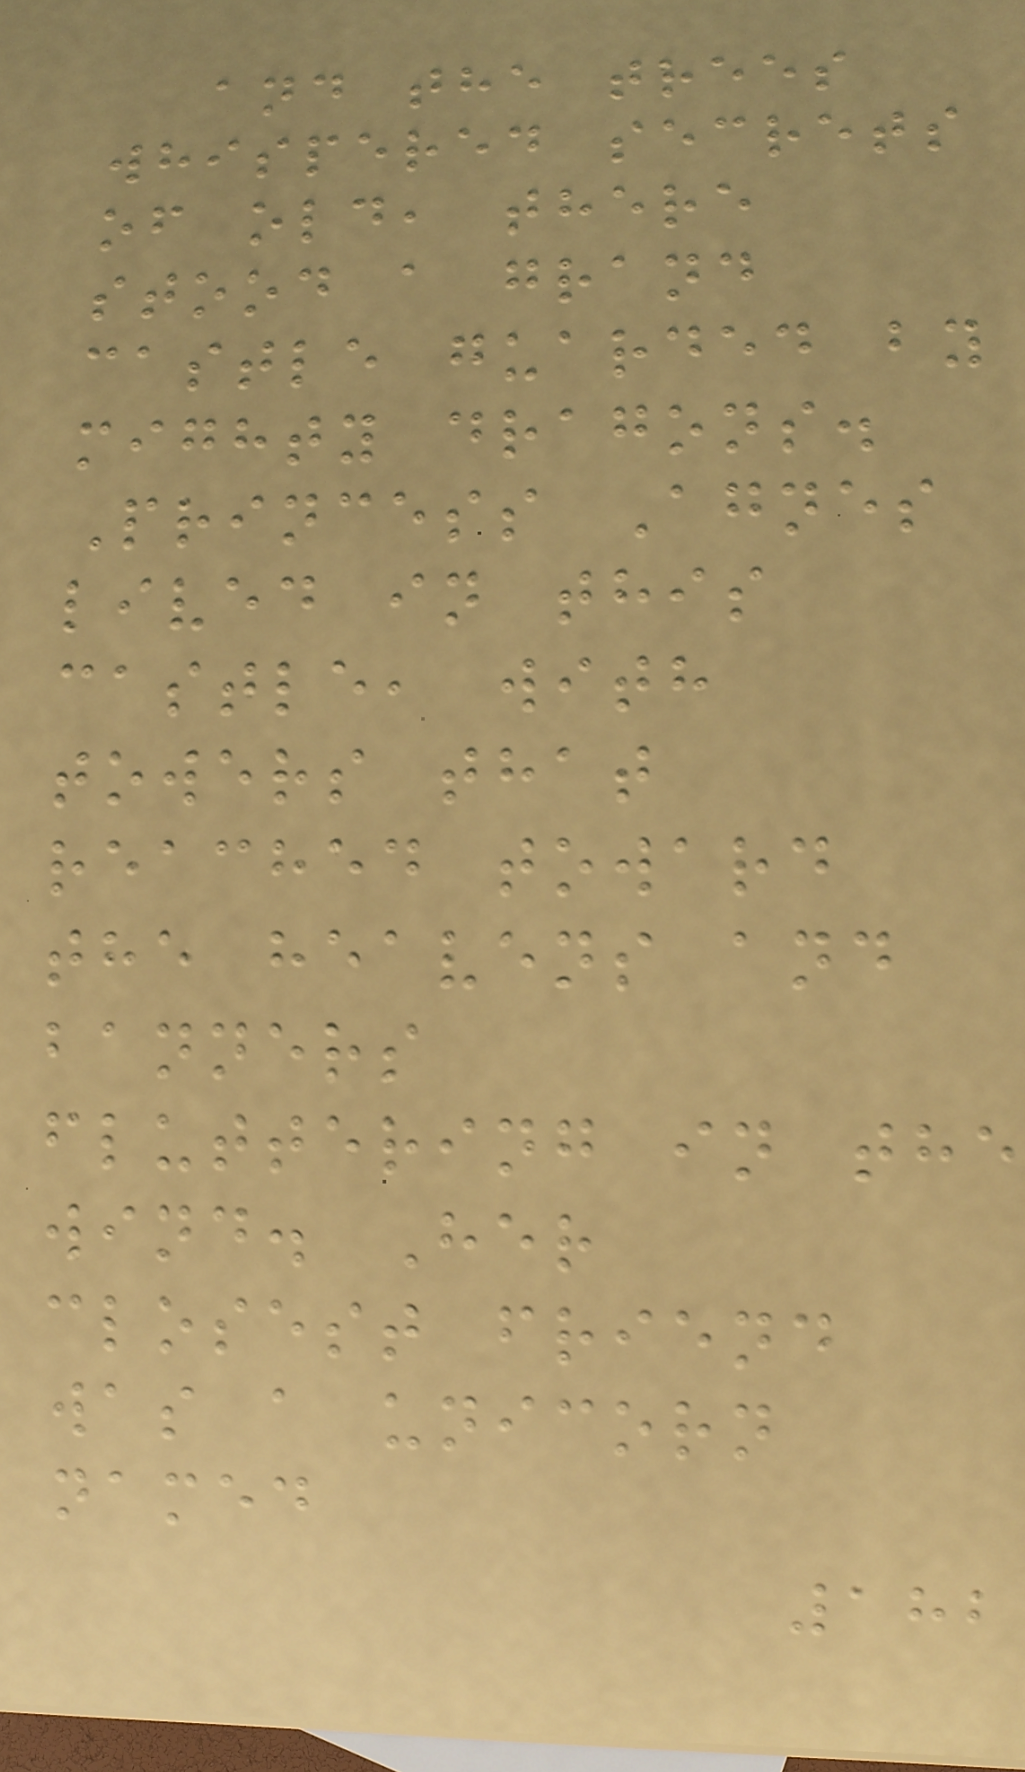and the trees
whispered secrets
of old, there
stood a grand
castle guarded by
mighty dragons.
Princess Agnes
lived in this
castle, with
towers that
reached toward
the heavens and
banners
fluttering in the
wind. Her
closest friend
was a unicorn
named
182
